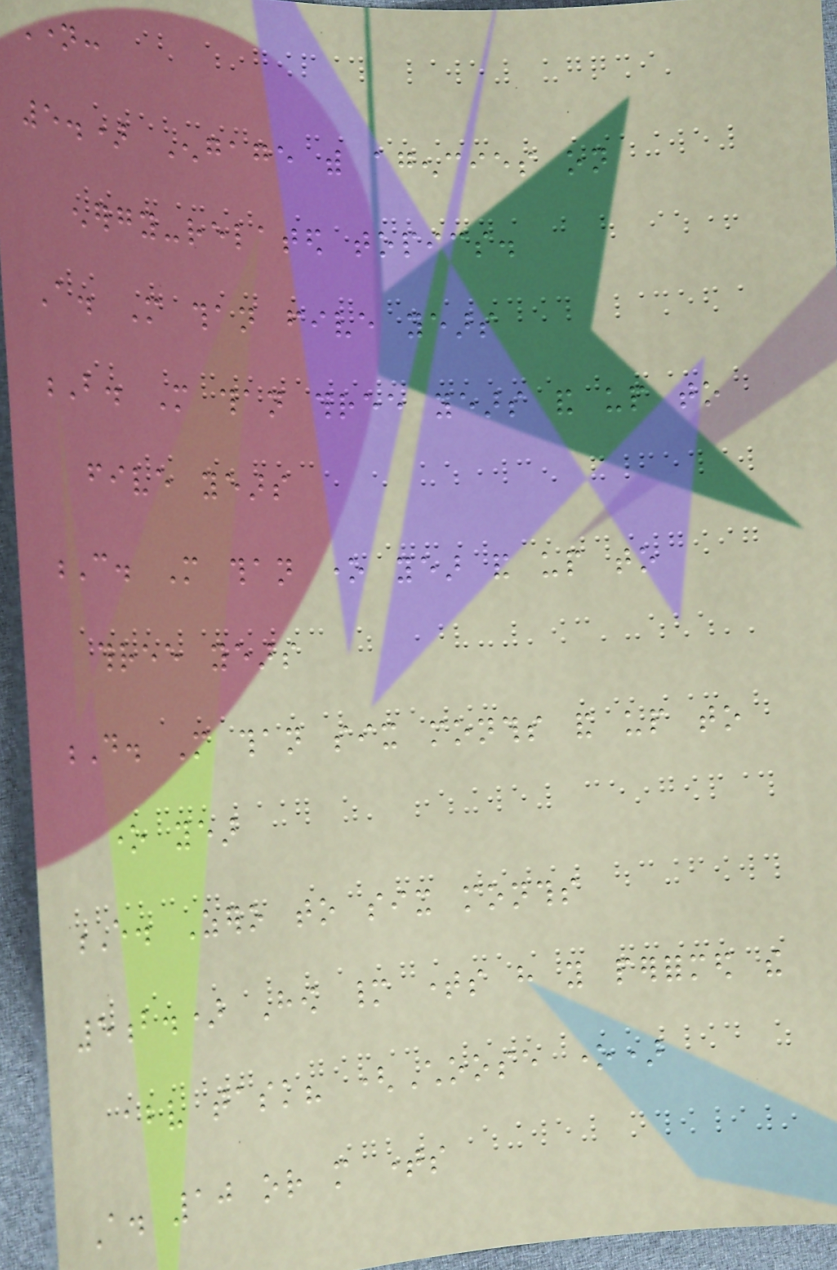Name:
5.) Engage with agencies on
energy-related topics.
A. More than five years
B. More than three years and up to
five years
C. More than one year and up to
three years
D. More than six months and up to
one year
E. Zero to six months
5b.) How many times have you performed the
above task? (Choose one)
A. 10 or more times
